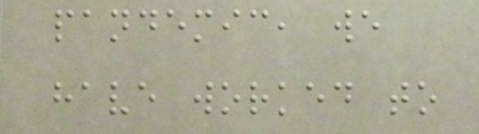pandemic, we
have worked to
